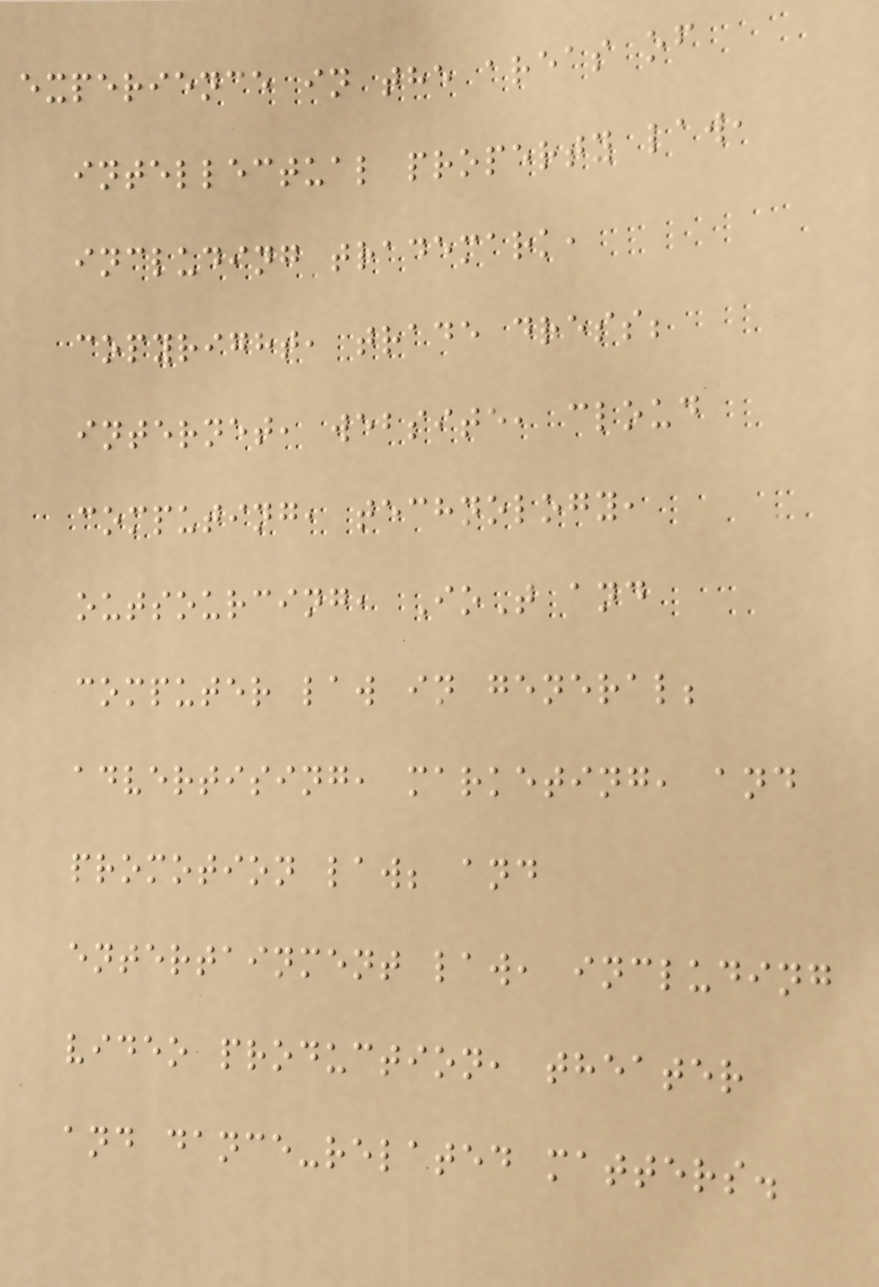experience in the areas of
intellectual property law,
including trademark,
copyright, trade dress;
internet, website, cloud
computing, technology,
outsourcing, IoT and
computer law in general;
advertising, marketing, and
promotion law; and
entertainment law, including
video production, theater
and dance-related matters.
